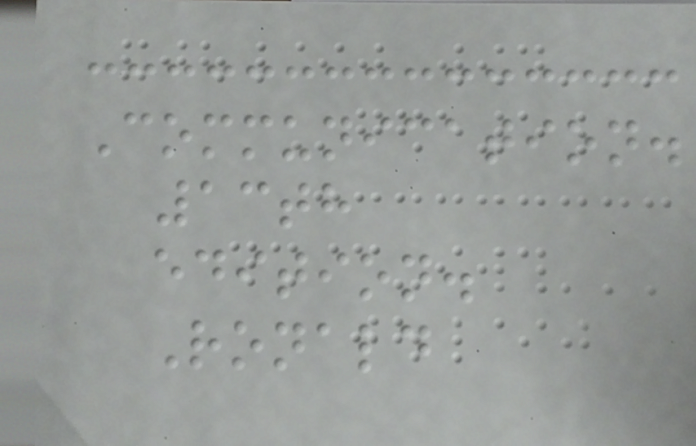Communication.
13th
edition.
Ronald
